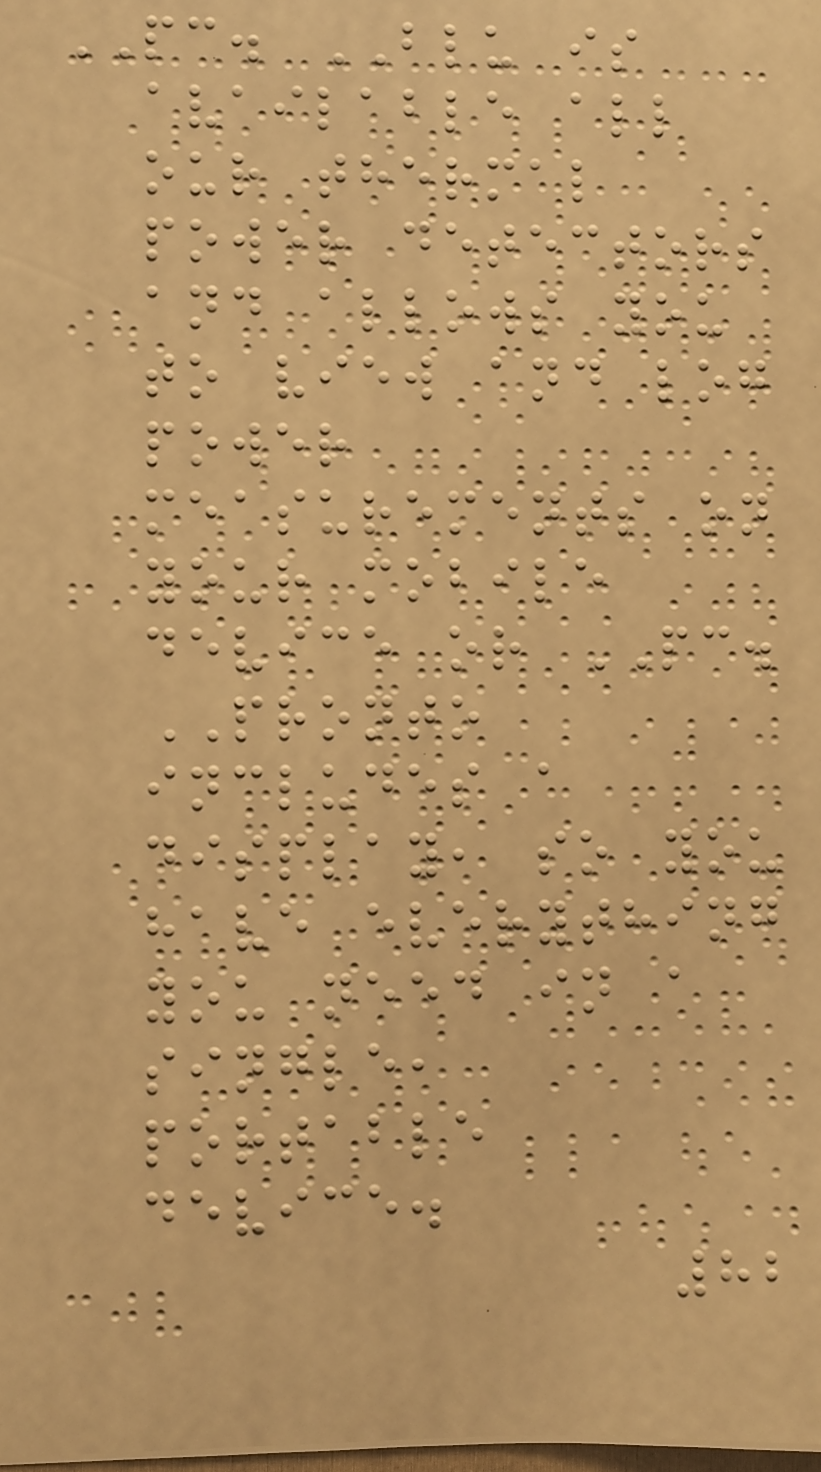PC. BLU is
available all
our thermal
power detectors
and allows you
to view and log
power
measurements on
your mobile
device or PC.
PRONTO
includes a
display, so you
have everything
you need in a
single,
portable
device.
82
